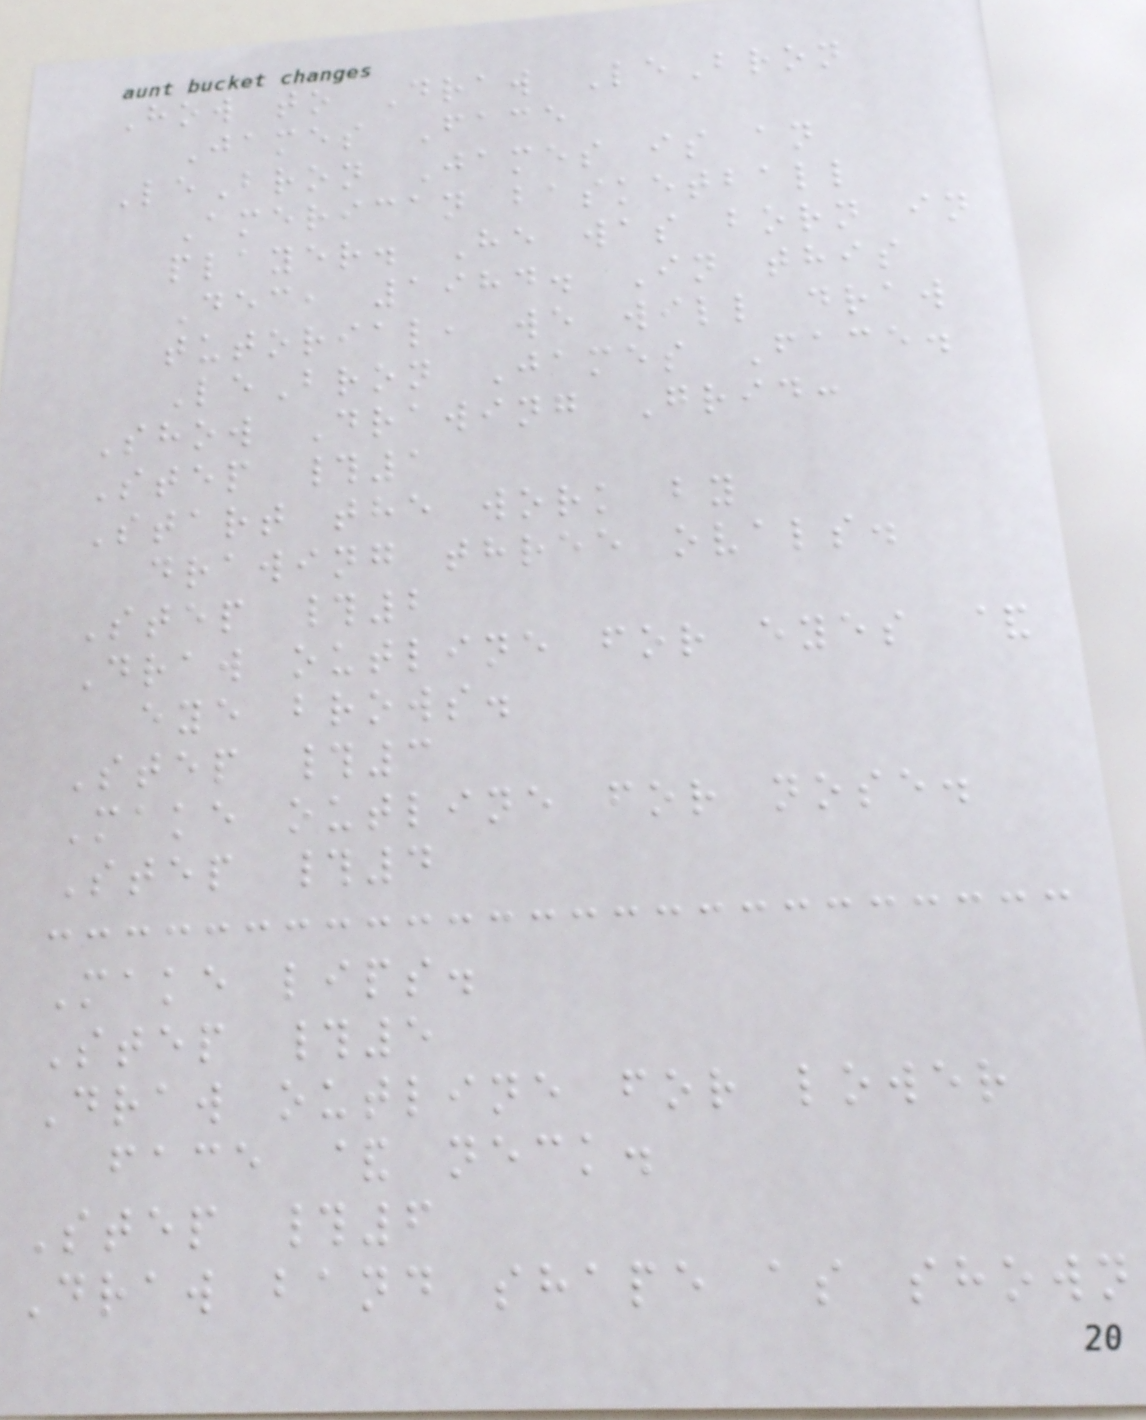How to Draw LeBron
James Face
LeBron James is an
American basketball
player. He was born in
Dec, 1984. In this
tutorial, we will draw
LeBron James Face.
Show Drawing Grid:
Step #1
Start the work by
drawing three ovals.
Step #2
Draw outline for eyes &
eye brows.
Step #3
Make outline for nose.
Step #4
Make lips.
Step #5
Draw outline for lower
face & neck.
Step #6
Draw band shape as shown
